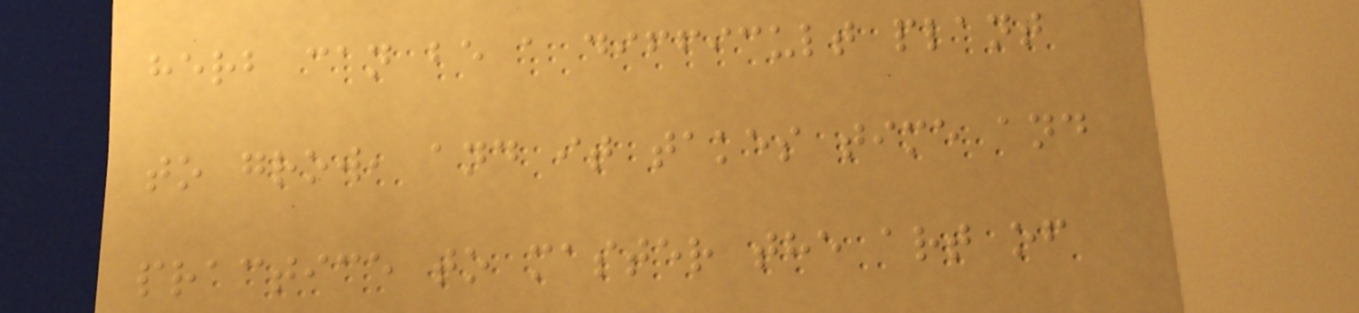herb can be a difficult plant
to grow, and it takes time and
practice to master the art of
